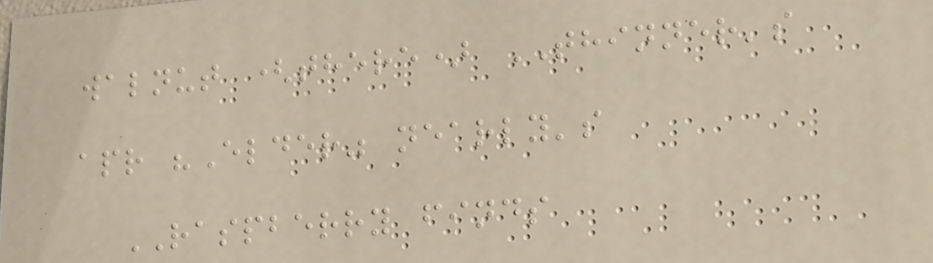walnut (there) THINNER's
apr "Elder" nearly's
RASPBERRY finds
